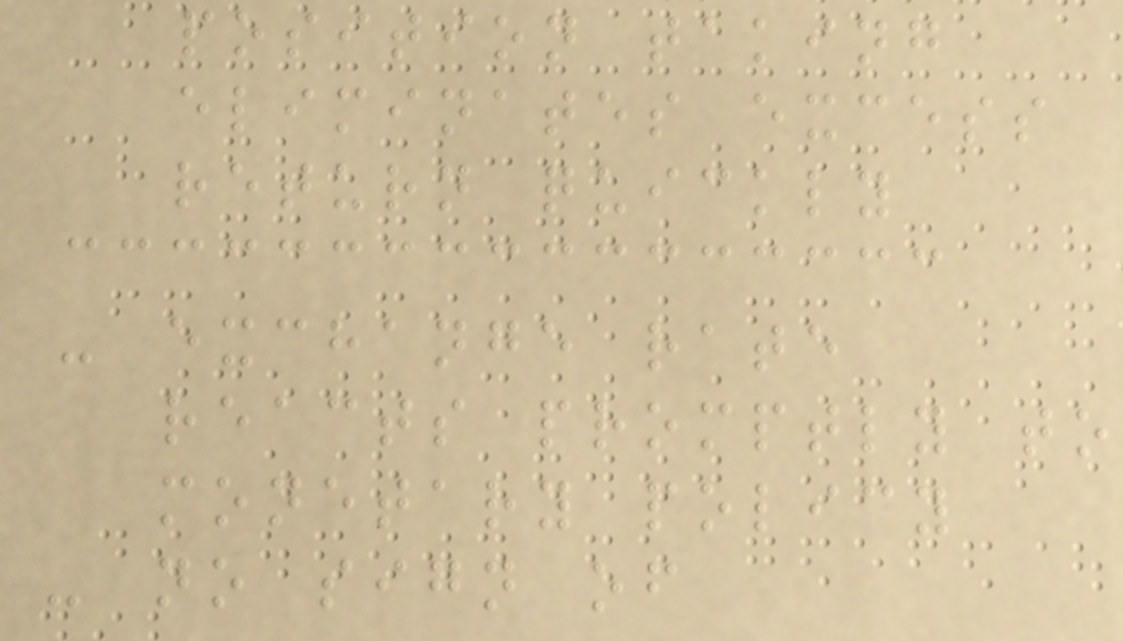position taking
eliminates excess
return quickly
- exchange rate
reacts promptly to
monetary policy
- no sign of
